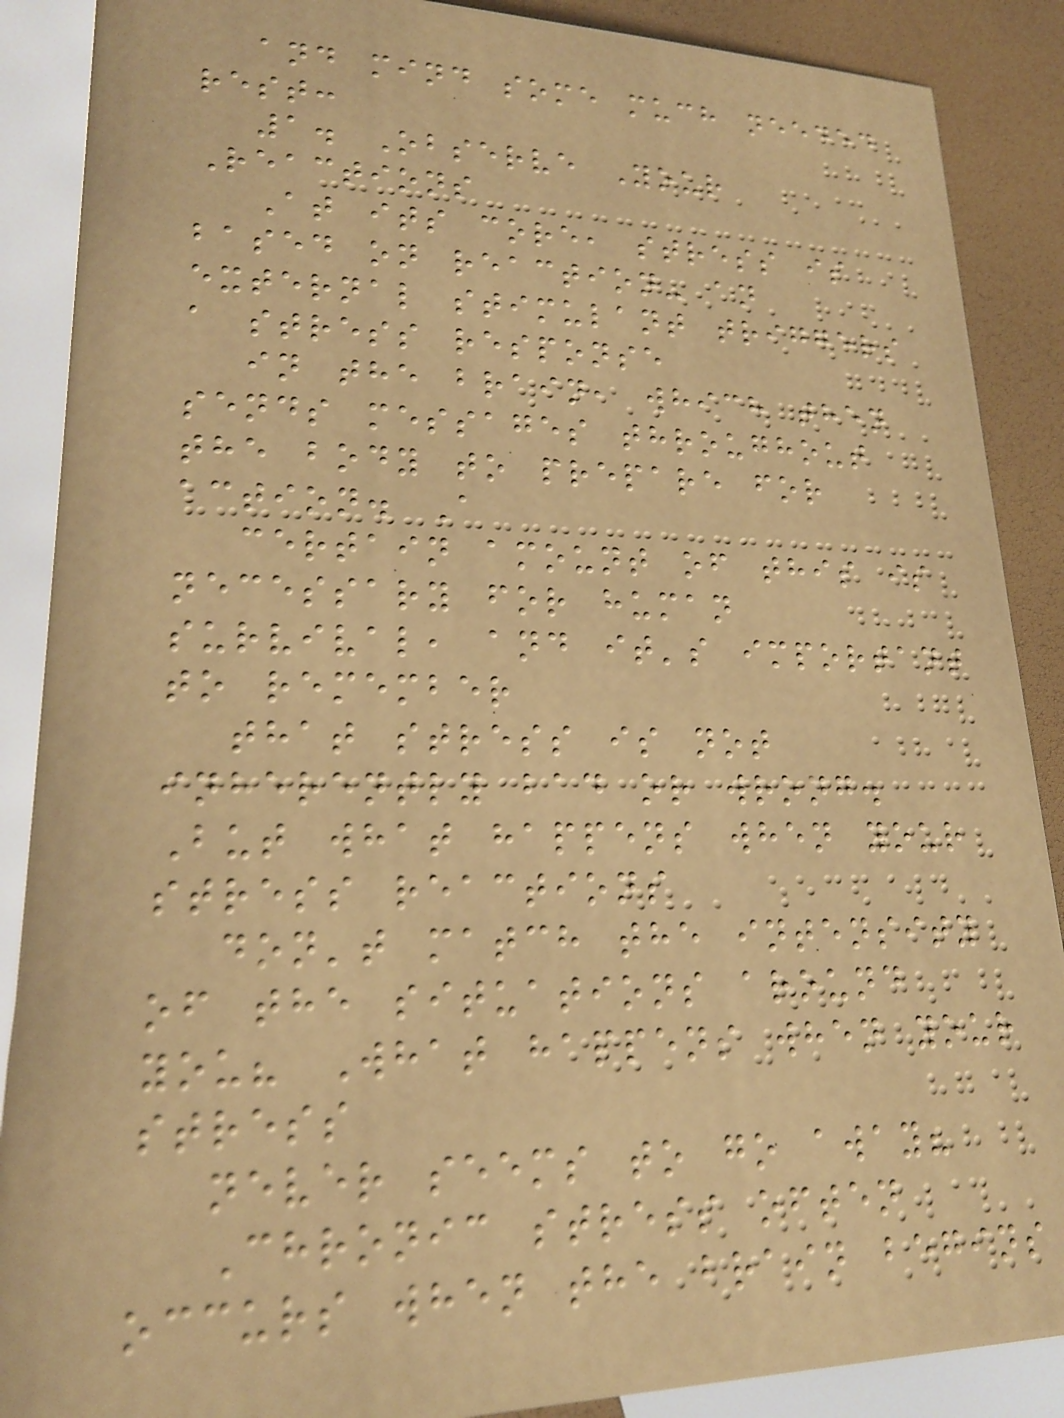and mind some much needed
rest:
1. Observe Your
Reactions
At its core, stress is
based on reaction- an
external stimulant triggers
a stress response
in the brain, which then
sends messages throughout
the body to prepare for
action. A
certain amount of this is
necessary for human
survival, and it's important
to remember
that stress is not
inherently bad or wrong.
But what happens when your
stress reactions
don't match the intensity
of the situations around
you? What happens when your
stress
never seems to go away?
Chronic stress often
occurs when the brain begins
